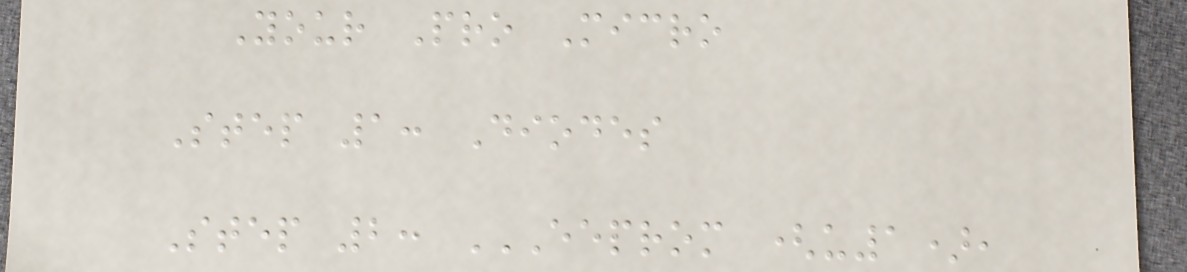Your Pro Micro
Step 1: Diodes
Step 2: EEPROM (U1),
